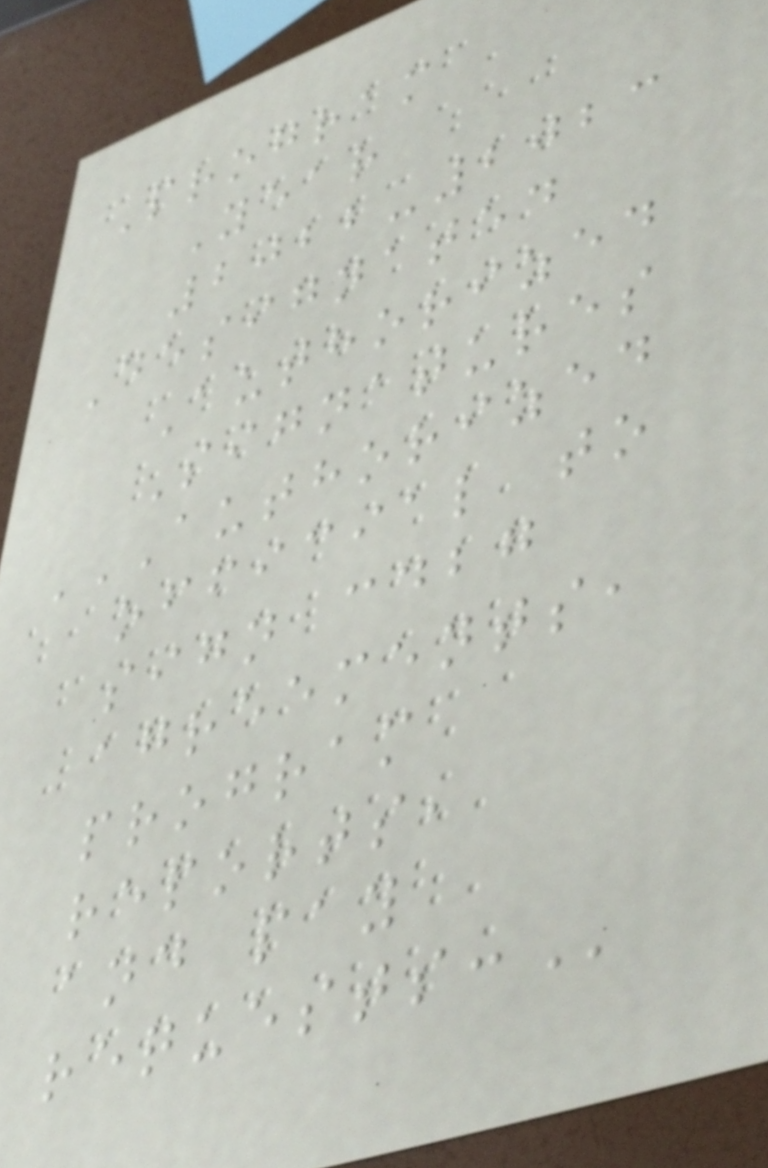Program
Year
2022-2023
Designated
Authorized
Signatures
AUTHORIZED
OFFICIAL TO
SIGN CDBG
AGREEMENTS,
PROGRAM
REPORTS,
AND PAY
REQUESTS:
